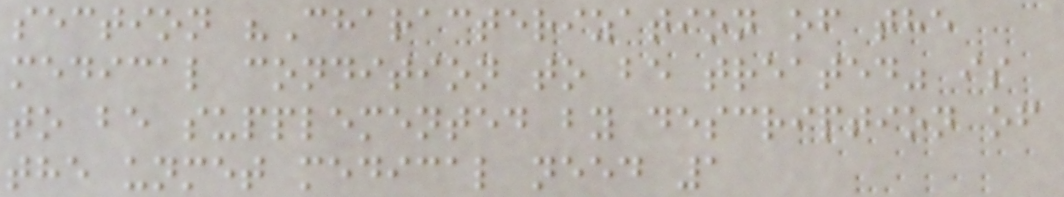section "Characterization of the
medical condition to be treated" is
to be supplemented by description of
the unmet medical need 1
